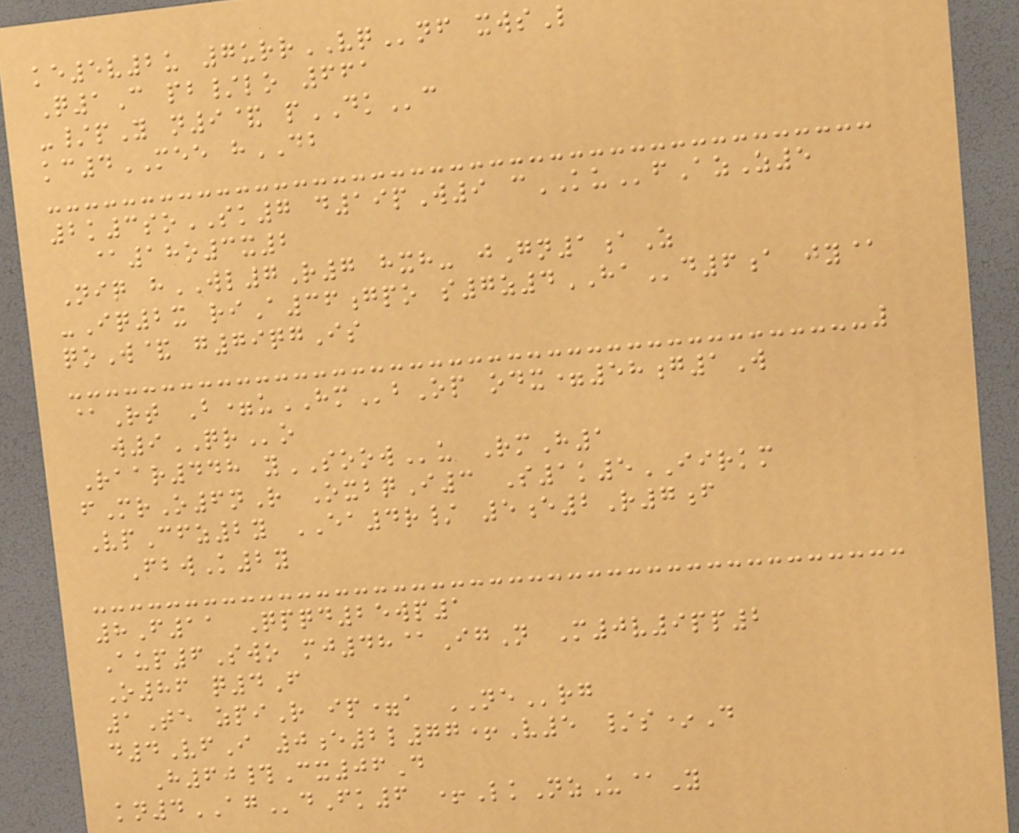ke5v2u 7urrVQnf xwsL
Q1C pb/lo 661
-/pY n9& pDKc
kc4MEE hDB
2k3soSK7 d19pW9 cKUfAzZ5
@18o3x2
Niq hWL7R7 hxh- jGn1aZ
-Iq2x riA36gpo s7z4HAd6a jy@
qoW& g79qgIs
@Rt B=uHMbOp odx=58g1W
w9QRo
Raar448 ySOOWu RmH1
fMrO6nR OxbqI3 S1k5IIRKM
VpCfz2y EA4r/ 5e2R7f
FbwK2y
8F11 Qpqd25wp1
Aup6Swo mj48@IgN M0v9pp2
O86 q4F
1Te zpiR ip=a NErg
d4VfI 0e2l77+V5 /s*D
H60#Cx06D
kn4AGdFk6 +LkNzU@Y
